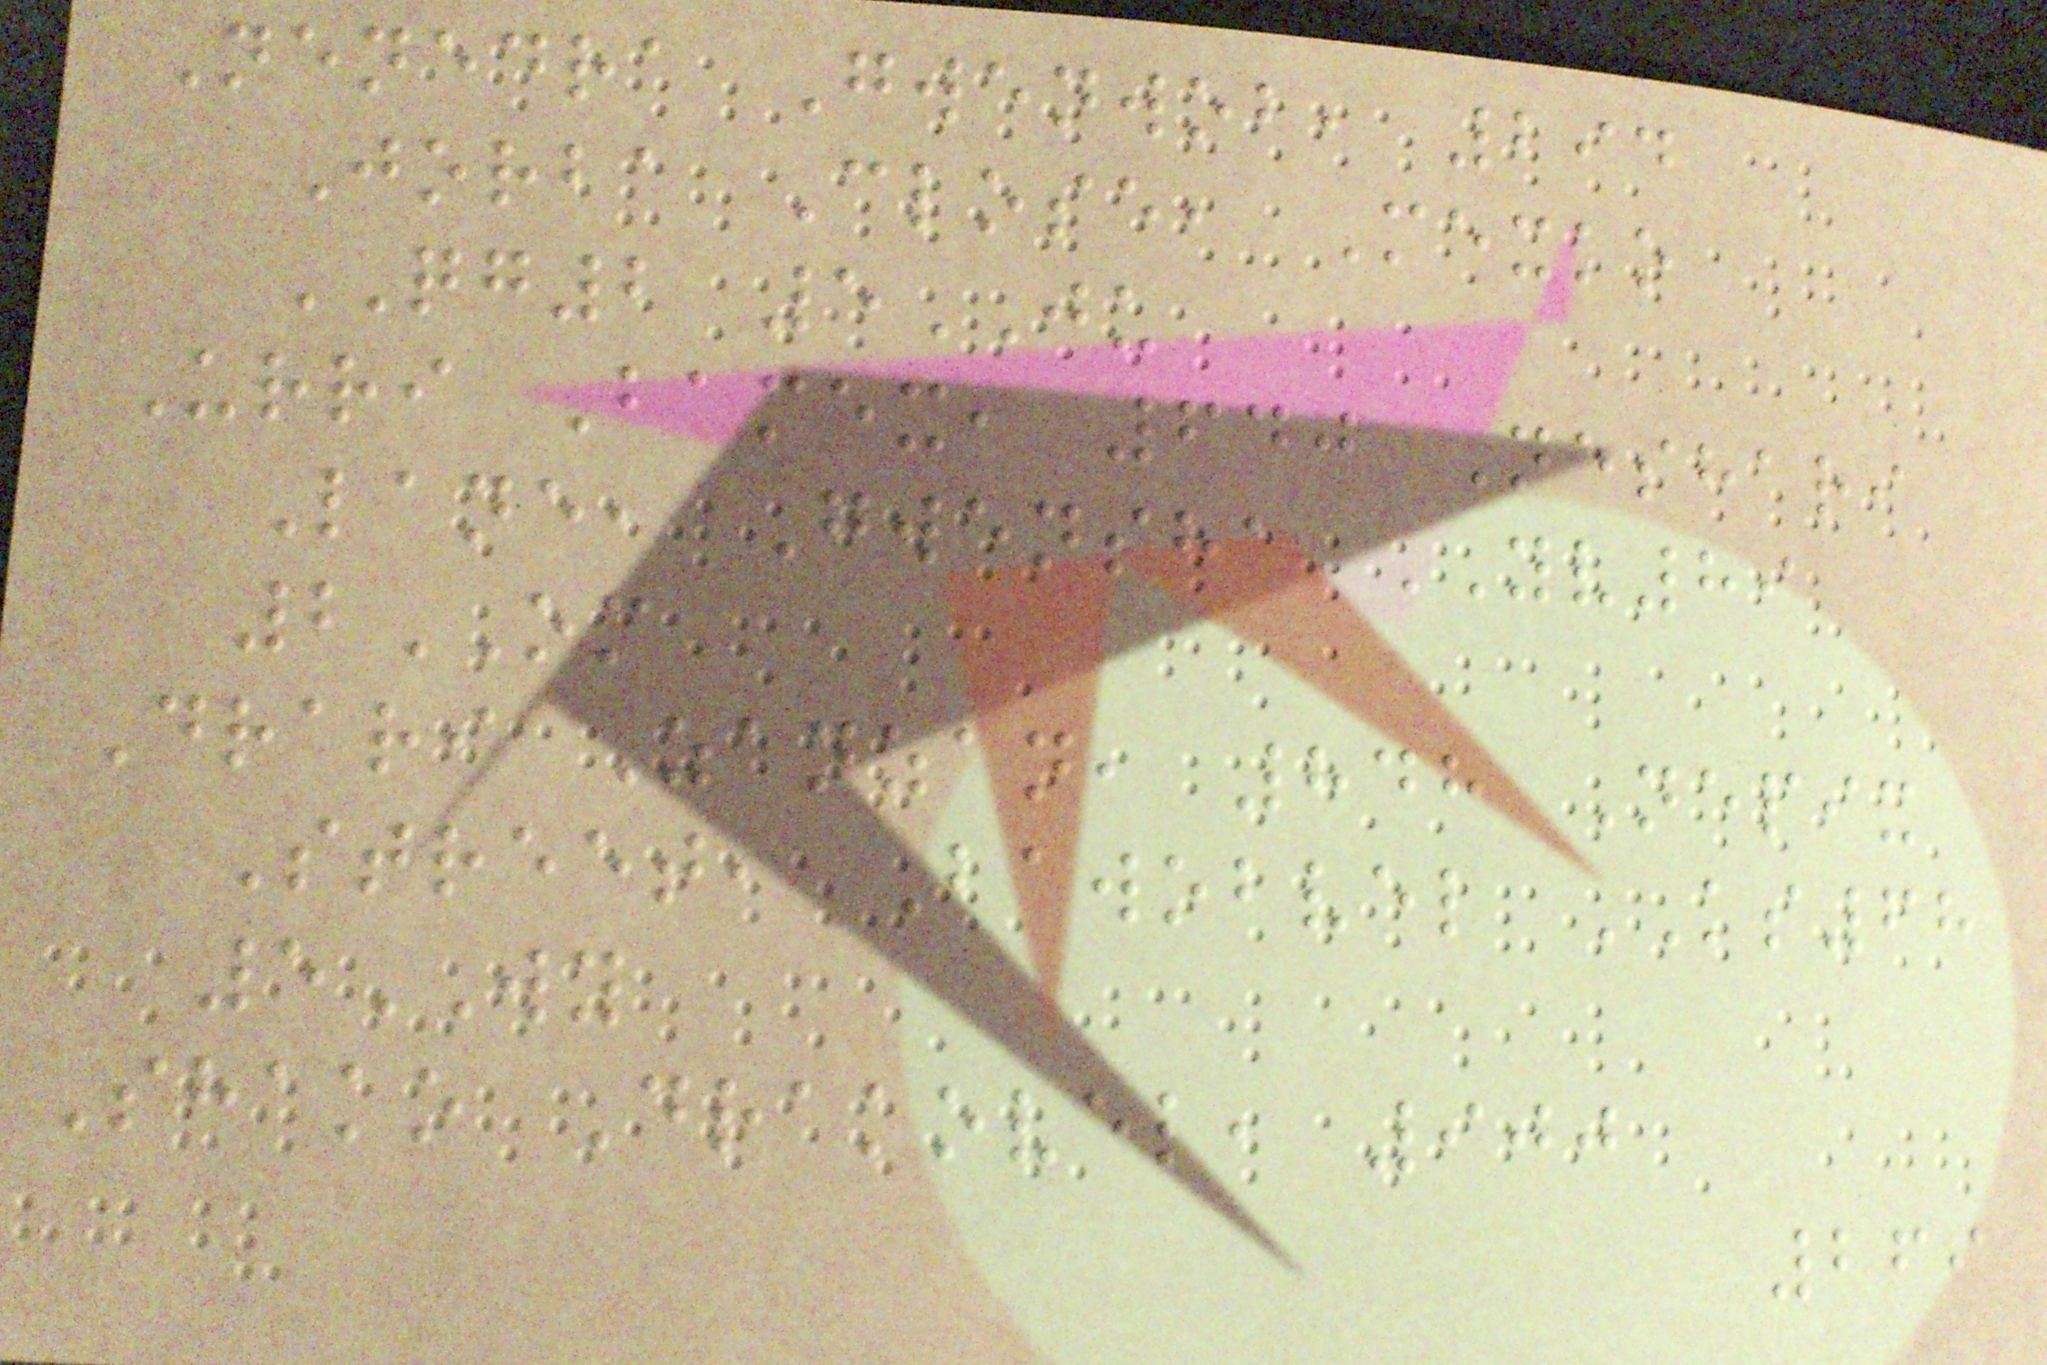Nenedra Gwenwob, 294
Jorba Close, Mexko
QG2 5JU
Urri Bamex, 640 Neshari
Lane, Gwensha YV89
2OM
Drari Zanzan, 848 Nepix
Street, Bawobvel KS68
5WY
Shako Drakovel, 900
269
